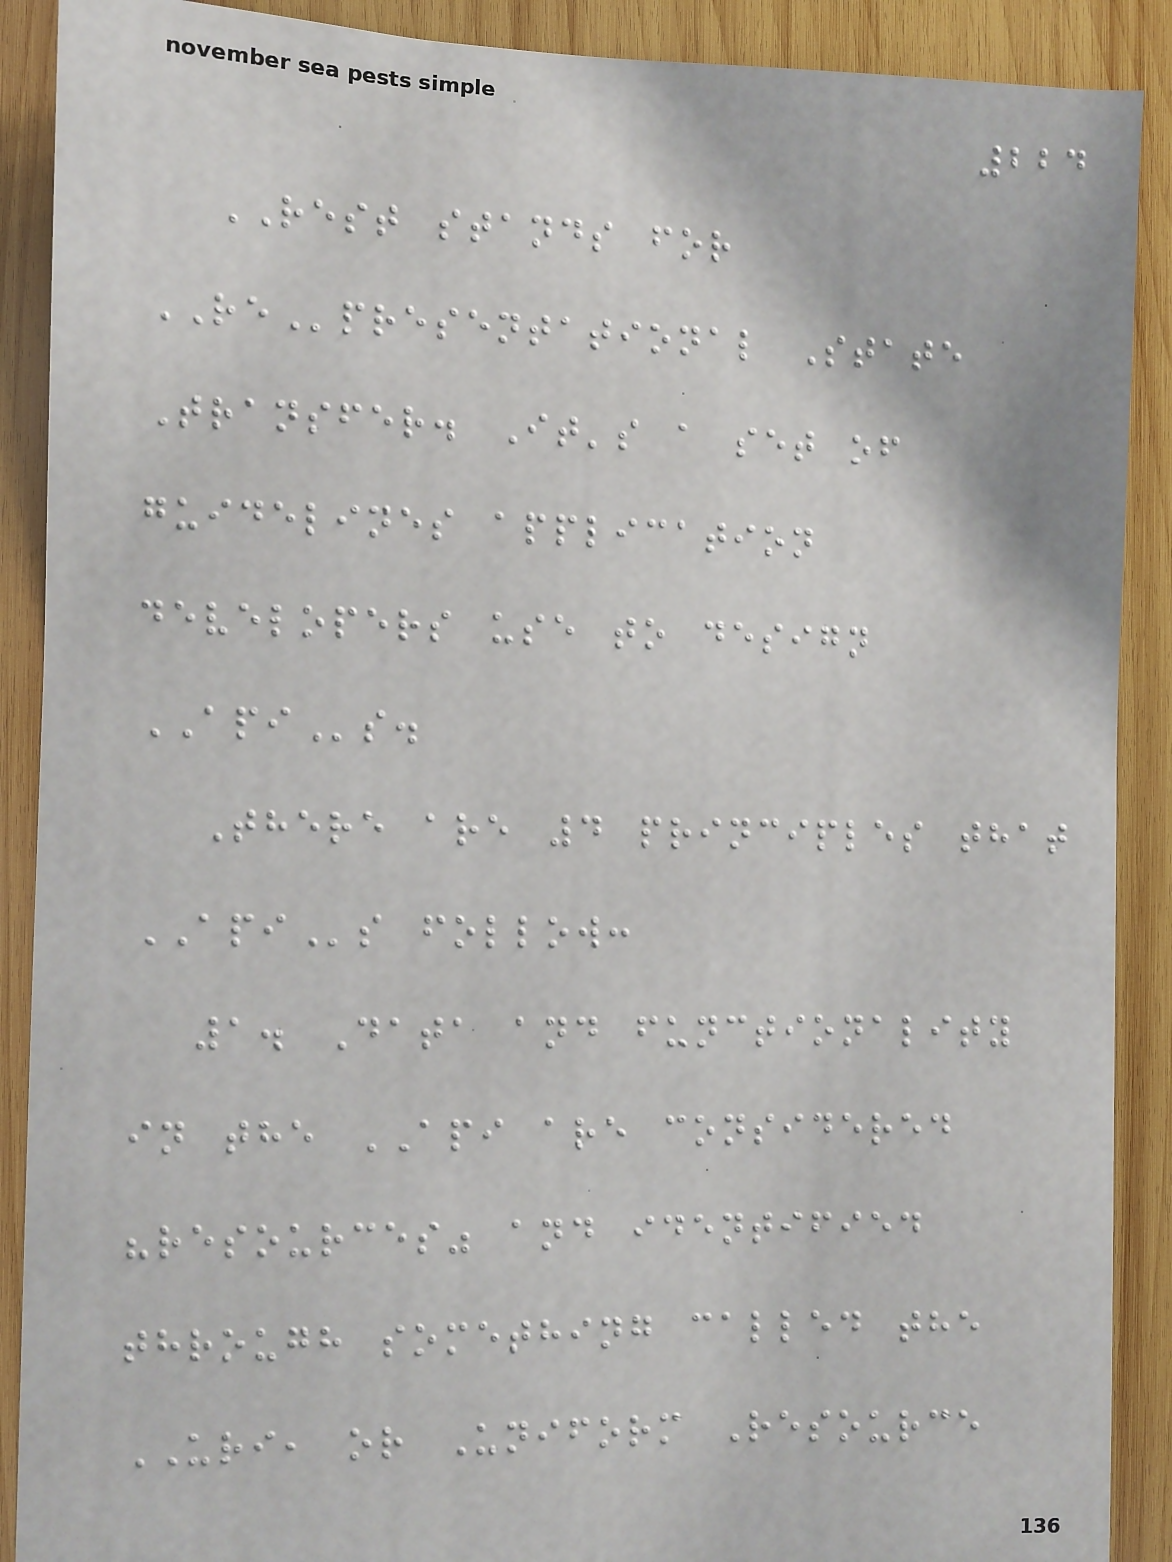224
REST stands for
REpresentational State
Transfer. It's a set of
guidelines application
developers use to design
APIs.
There are 4 principles that
APIs follow:
1. Data and functionality
in the API are considered
"resources" and identified
through something called the
URI, or Uniform Resource
